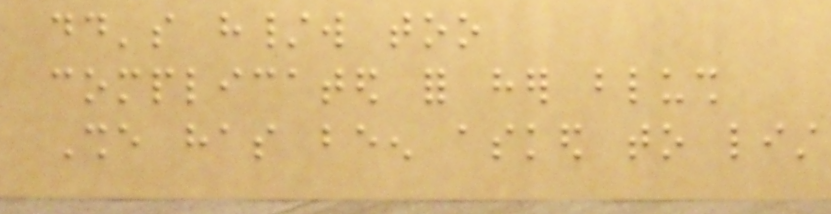dd's h/w too
complicated for her blush
She has been asked to list
